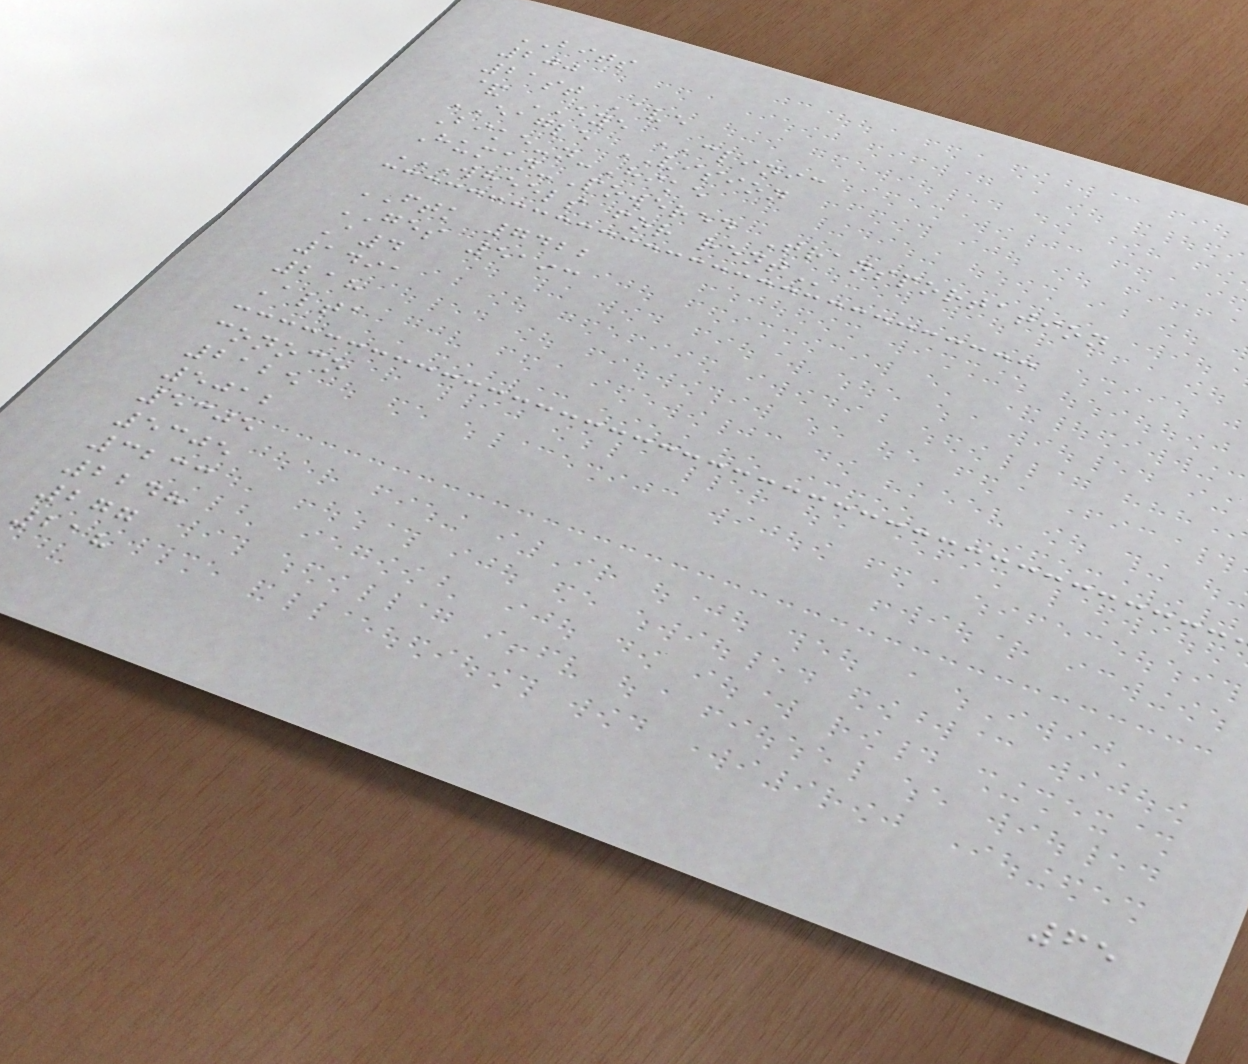BITS
200
21st Ave
& EYE CLINIC
EAGLE VISION
Bike-n-Hike
Human-Powered Transportation
WHEELS FOR RENT
FTK 7422
GES 5193
A4
1491
218
Alta
conoco
2125
5012
5305
5305
3233
2248
277
218
65
